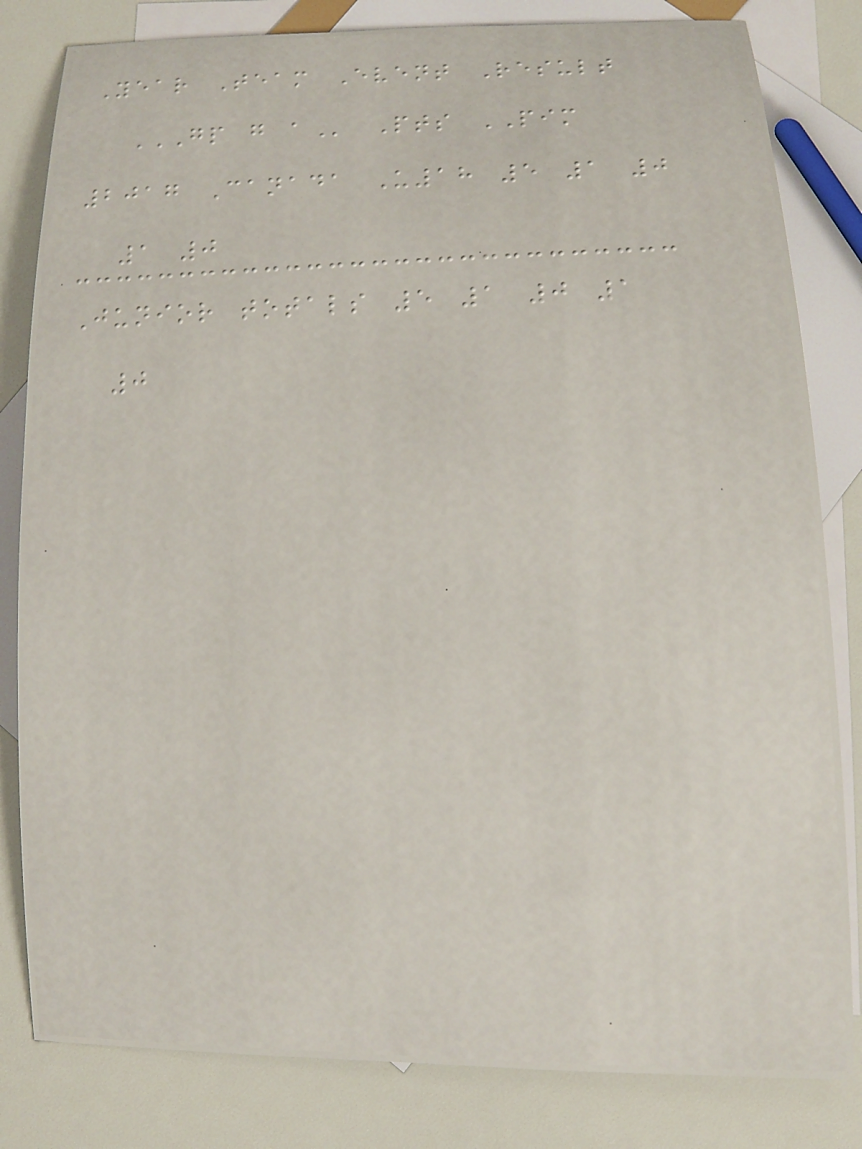Year Team Event Result
GP G A Pts PIM
2017 Canada U18 5 1 0
1 0
Junior totals 5 1 0 1
0
